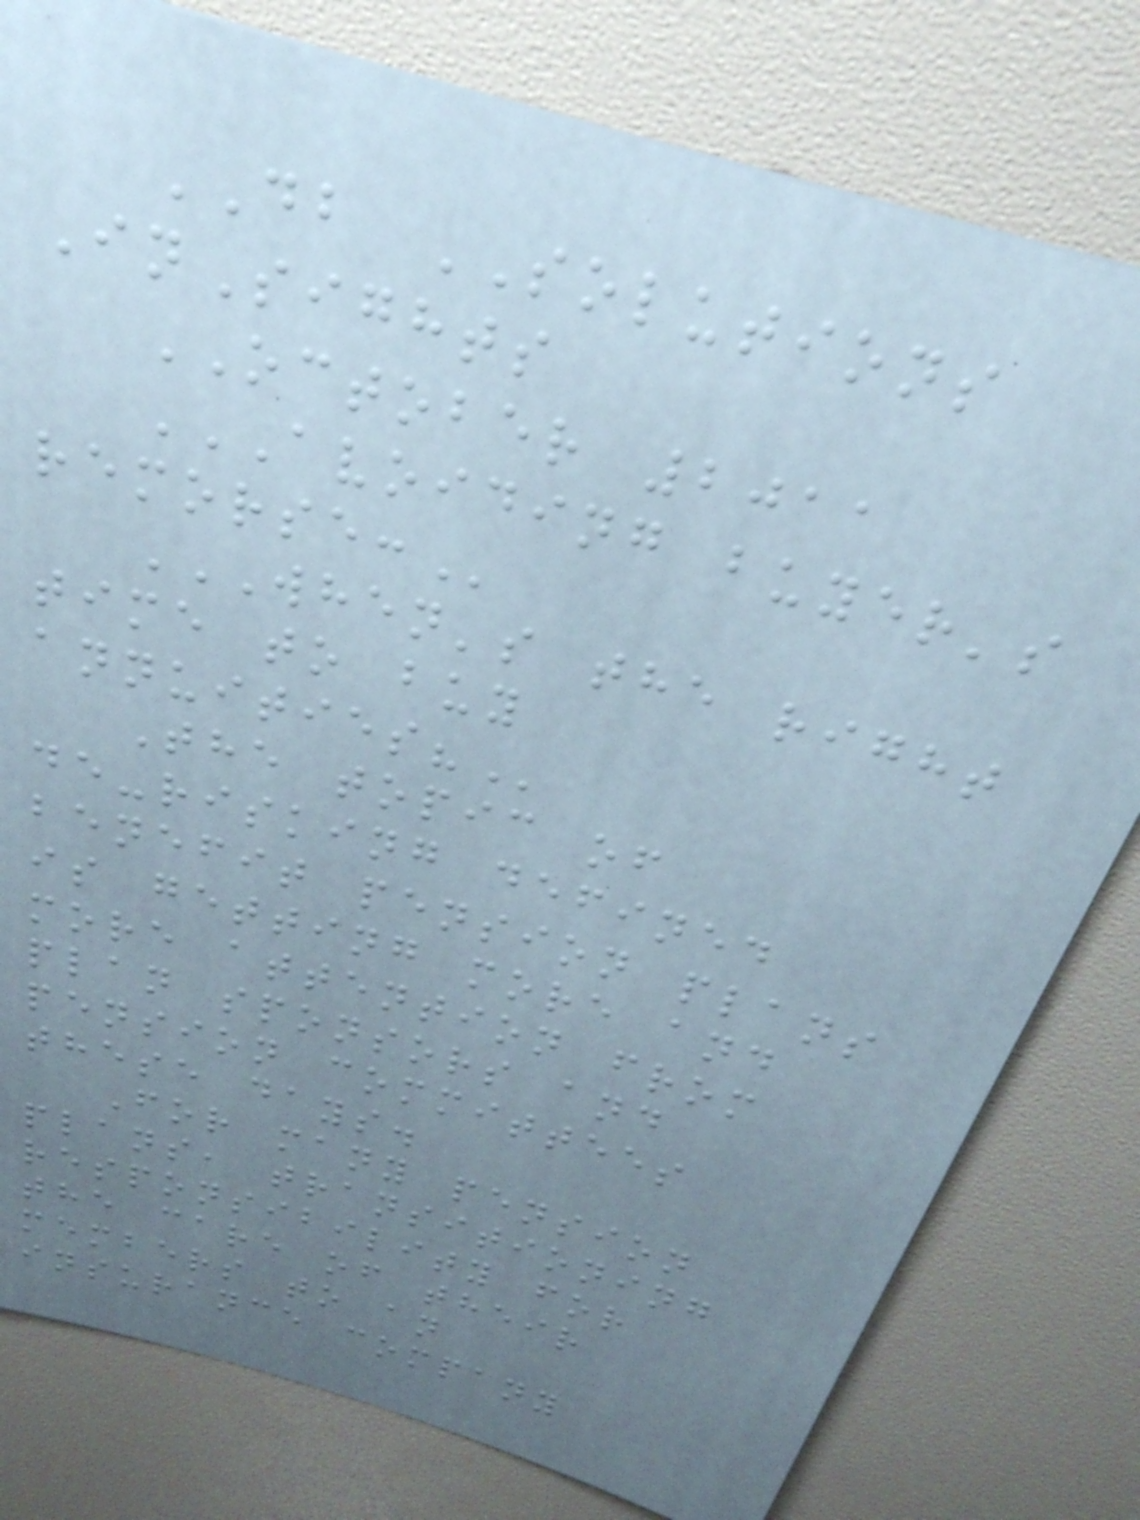DB SOLUTIONS
InSights
OCTOBER 2011
AVOIDING BUYER'S
REMORSE:
WHEN'S THE RIGHT
TIME TO BUY
ANNUITIES?
The topic of
de-risking defined
benefit pension plans
is getting more and
more attention from
plan sponsors and
pension committees
these days.
For many pension
plans, transitioning
responsibility for
the care of their
members to an
insurance company
